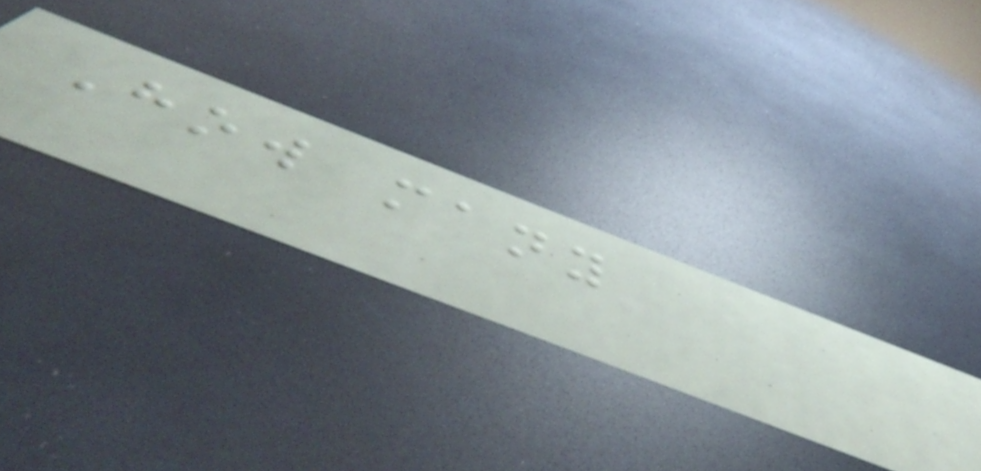How many
